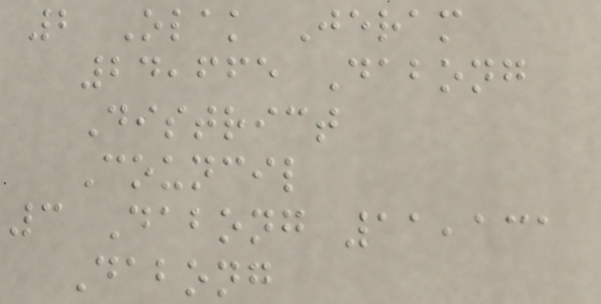2 Olak Jeram
24,665 Dabong
District
Council
3 Dabong 11,131
Dabong
